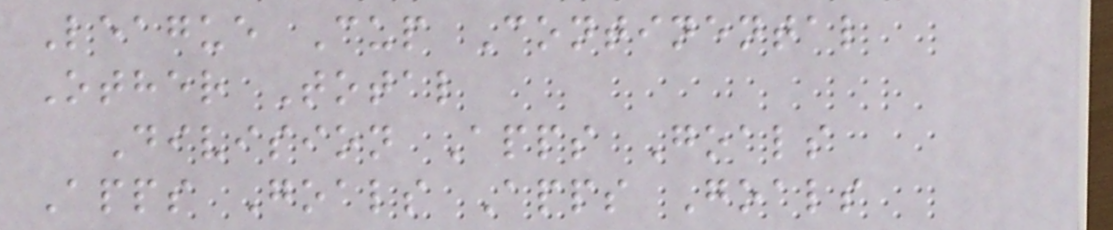League Cup Continental
Other Total
Division Apps Goals
Apps Goals Apps Goals
